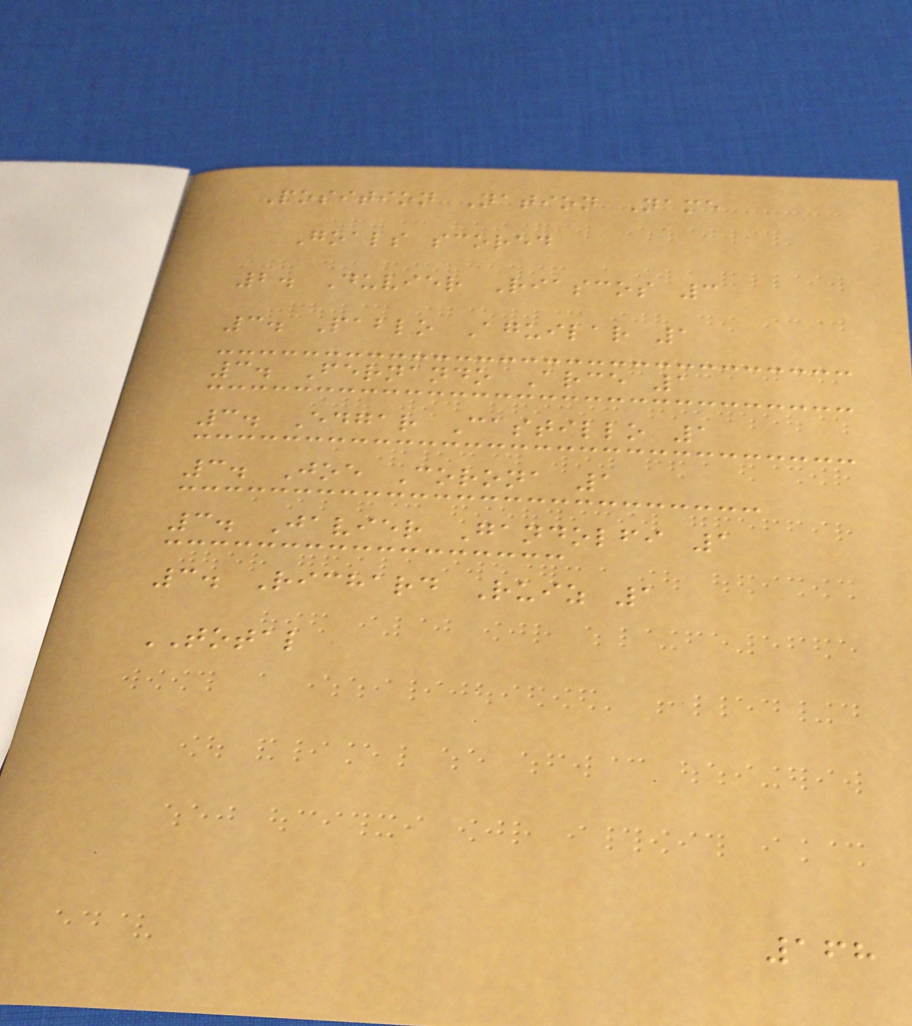Position Nation Name
Goals scored
2. Duvier Riascos 3
3. Pablo Aguilar 1
3. Fernando Arce 1
3. Edgar Castillo 1
3. Joe Corona 1
3. Javier Gandolfi 1
3. Richard Ruiz 1
TOTAL
168
